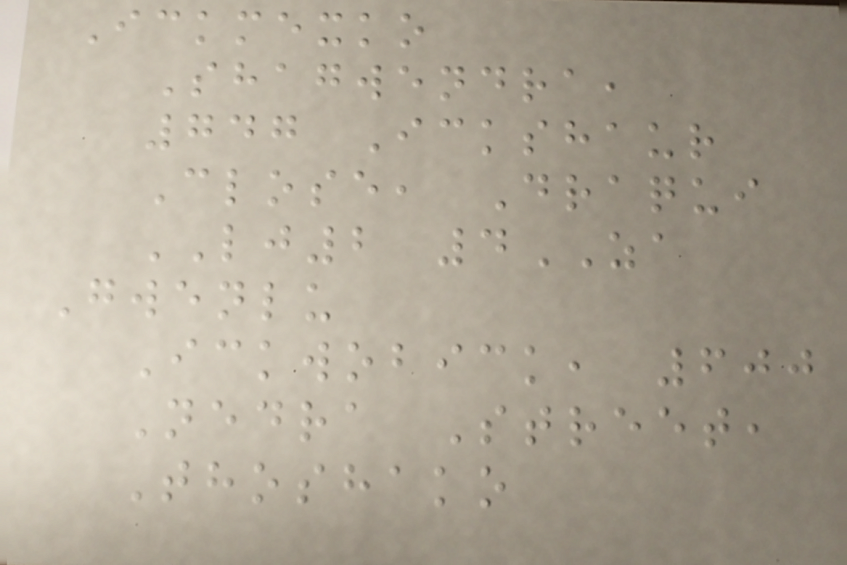Ickmexko
Shagwendra,
747 Ickshaur
Close, Draqui
LJ2 4ZA
Gwenlu
Ickwobick, 600
Nedra Street,
Thoshako
